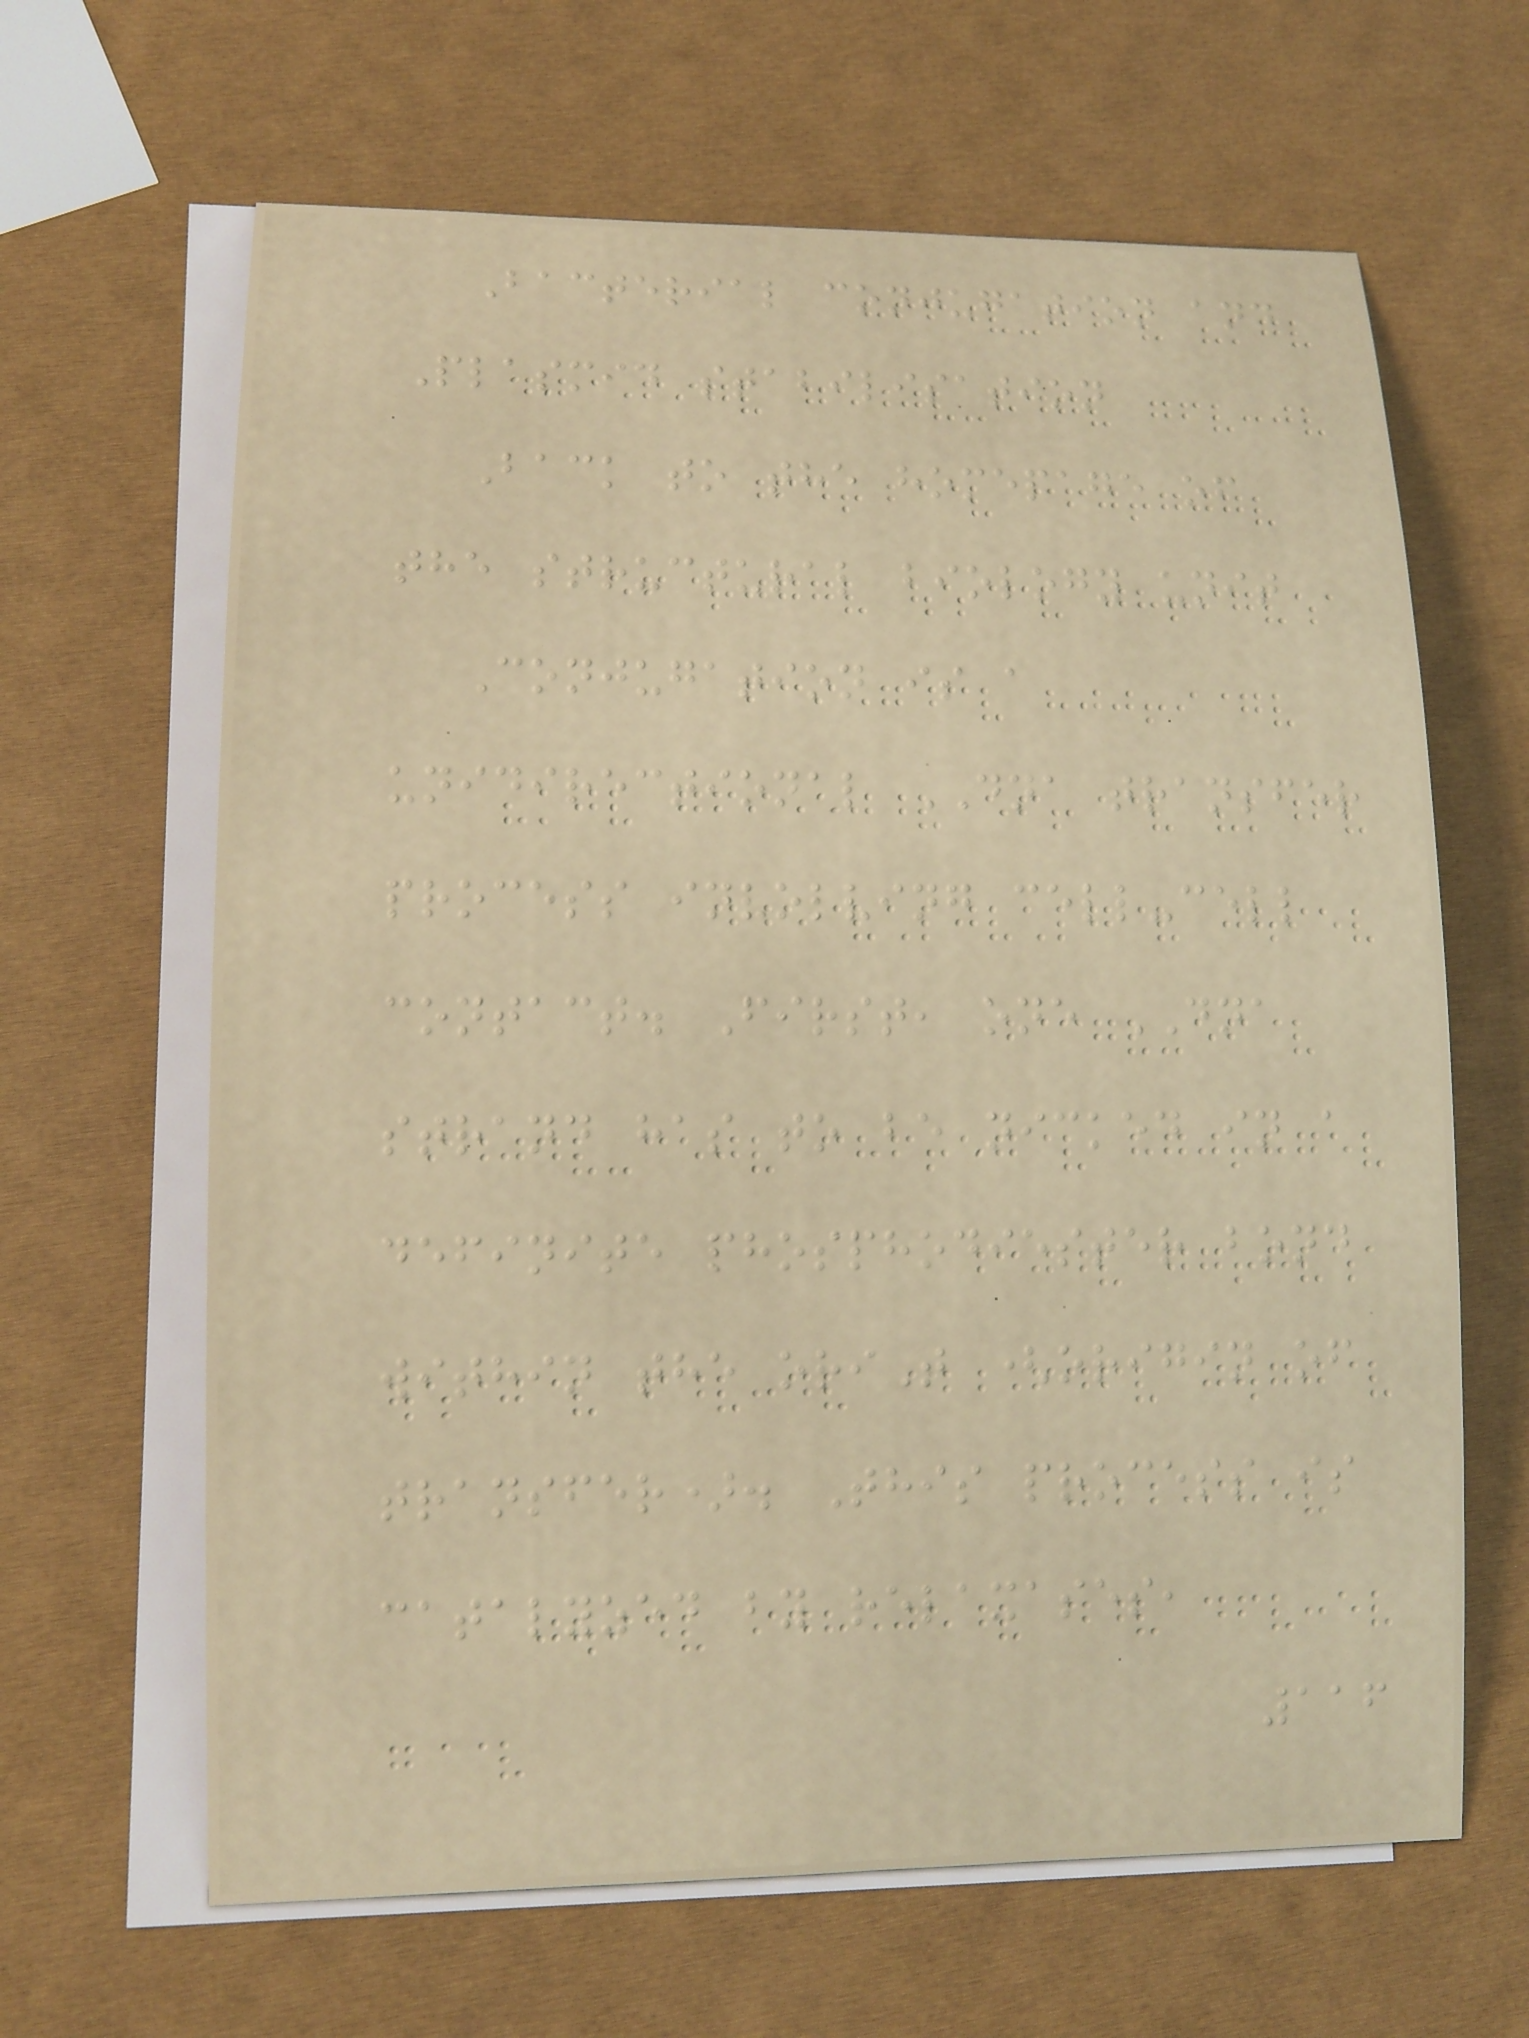Bacterial conjugation and
Plasmid stabilisation
Back to the homepage of
the structural biology unit
Conjugation is a
unidirectional DNA transfer
process involving cell-cell
contact. First, one DNA
strand has to be nicked in a
definite phosphodiester bond
within the oriT (origin of
transfer). This process is
catalyzed by relaxases,
116
